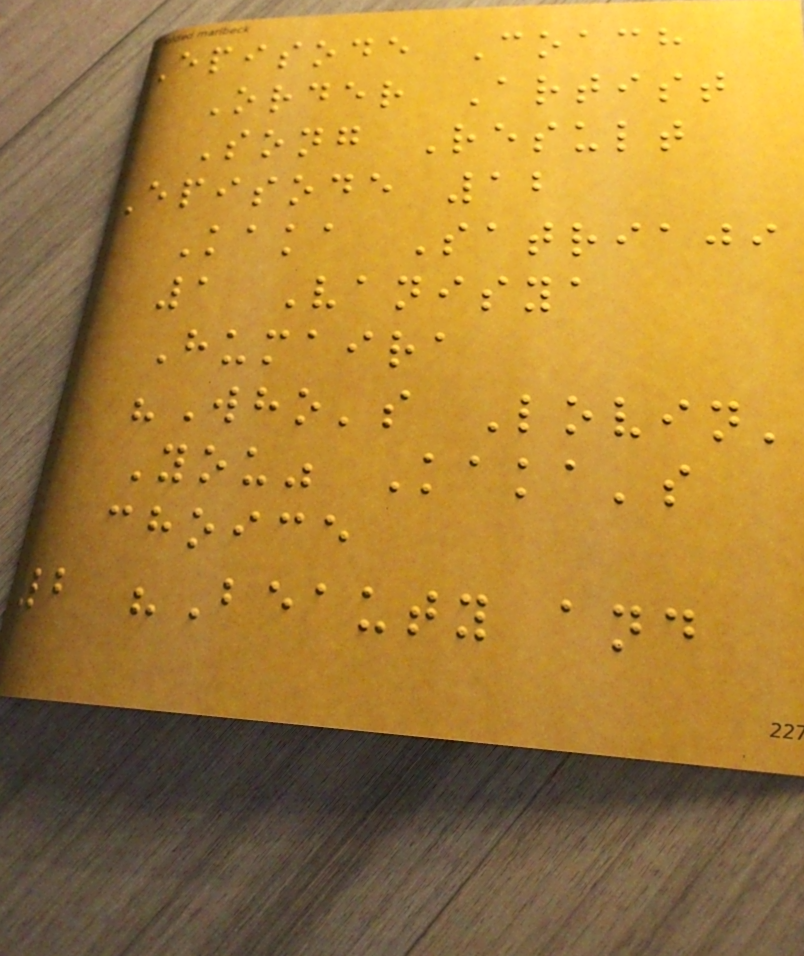Episode Coach
Order Artist
Song Result
Episode 12
Kaka Satriaji
1 Vanisya
Humaira
"Who's Lovin'
You" Kaka's
choice
2 "Beauty and
